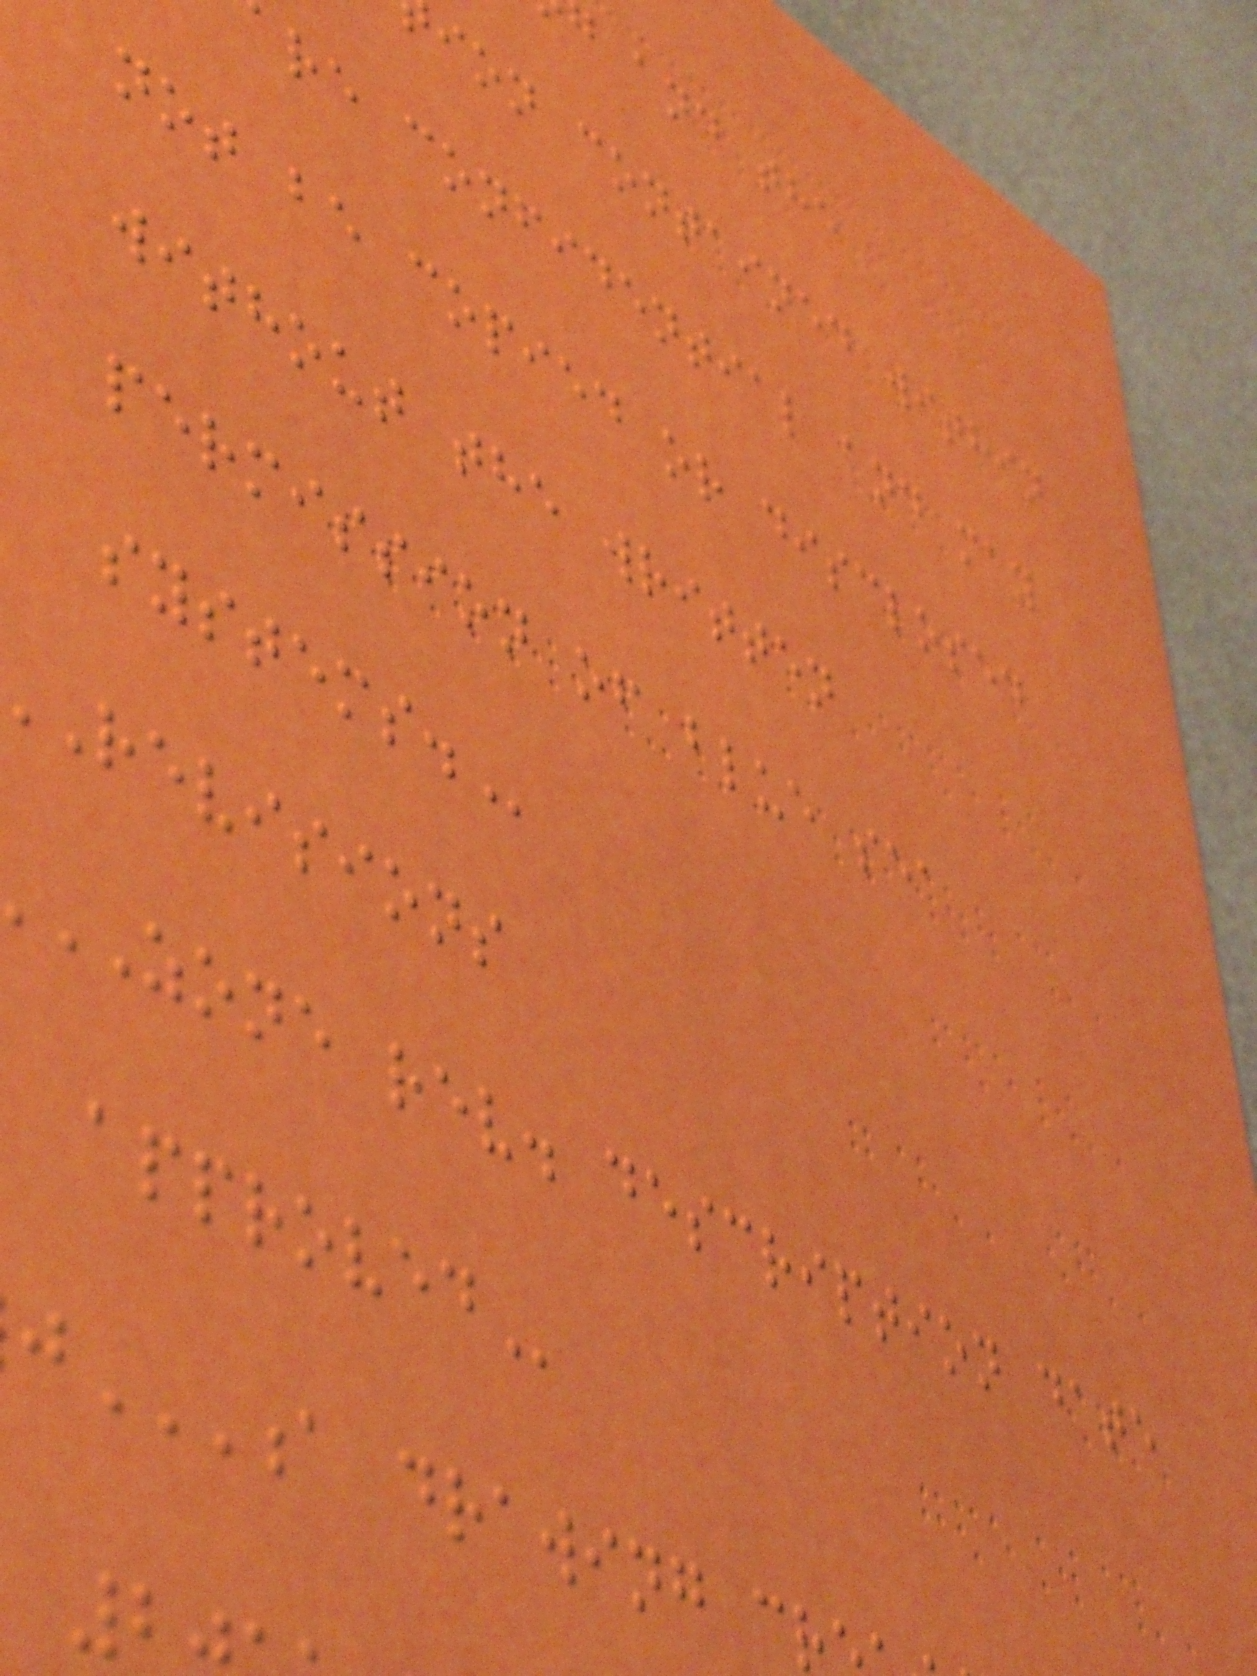and the
ion contained within
re confidential and may
not be copied or disclosed
without the written
permission of blue sea
revisions
ZONE rev. description date
